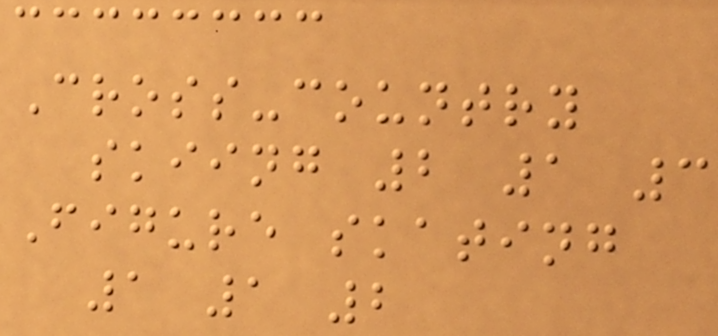Cross-country
skiing 2 1 3
Figure skating
1 1 2
